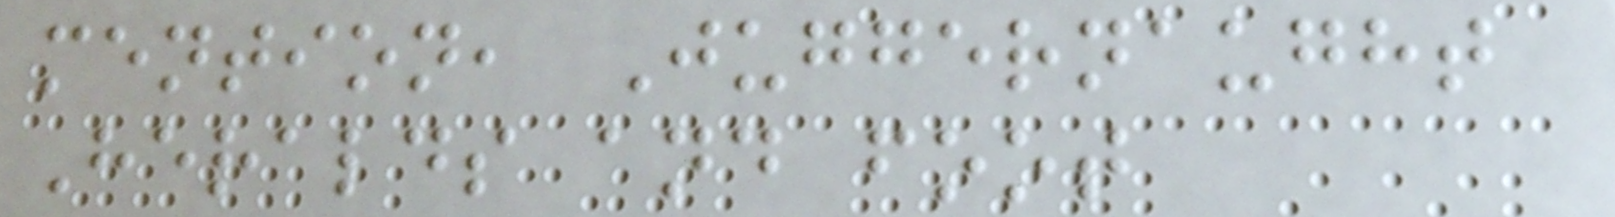mention, Juggernaught
Heralds and foot
